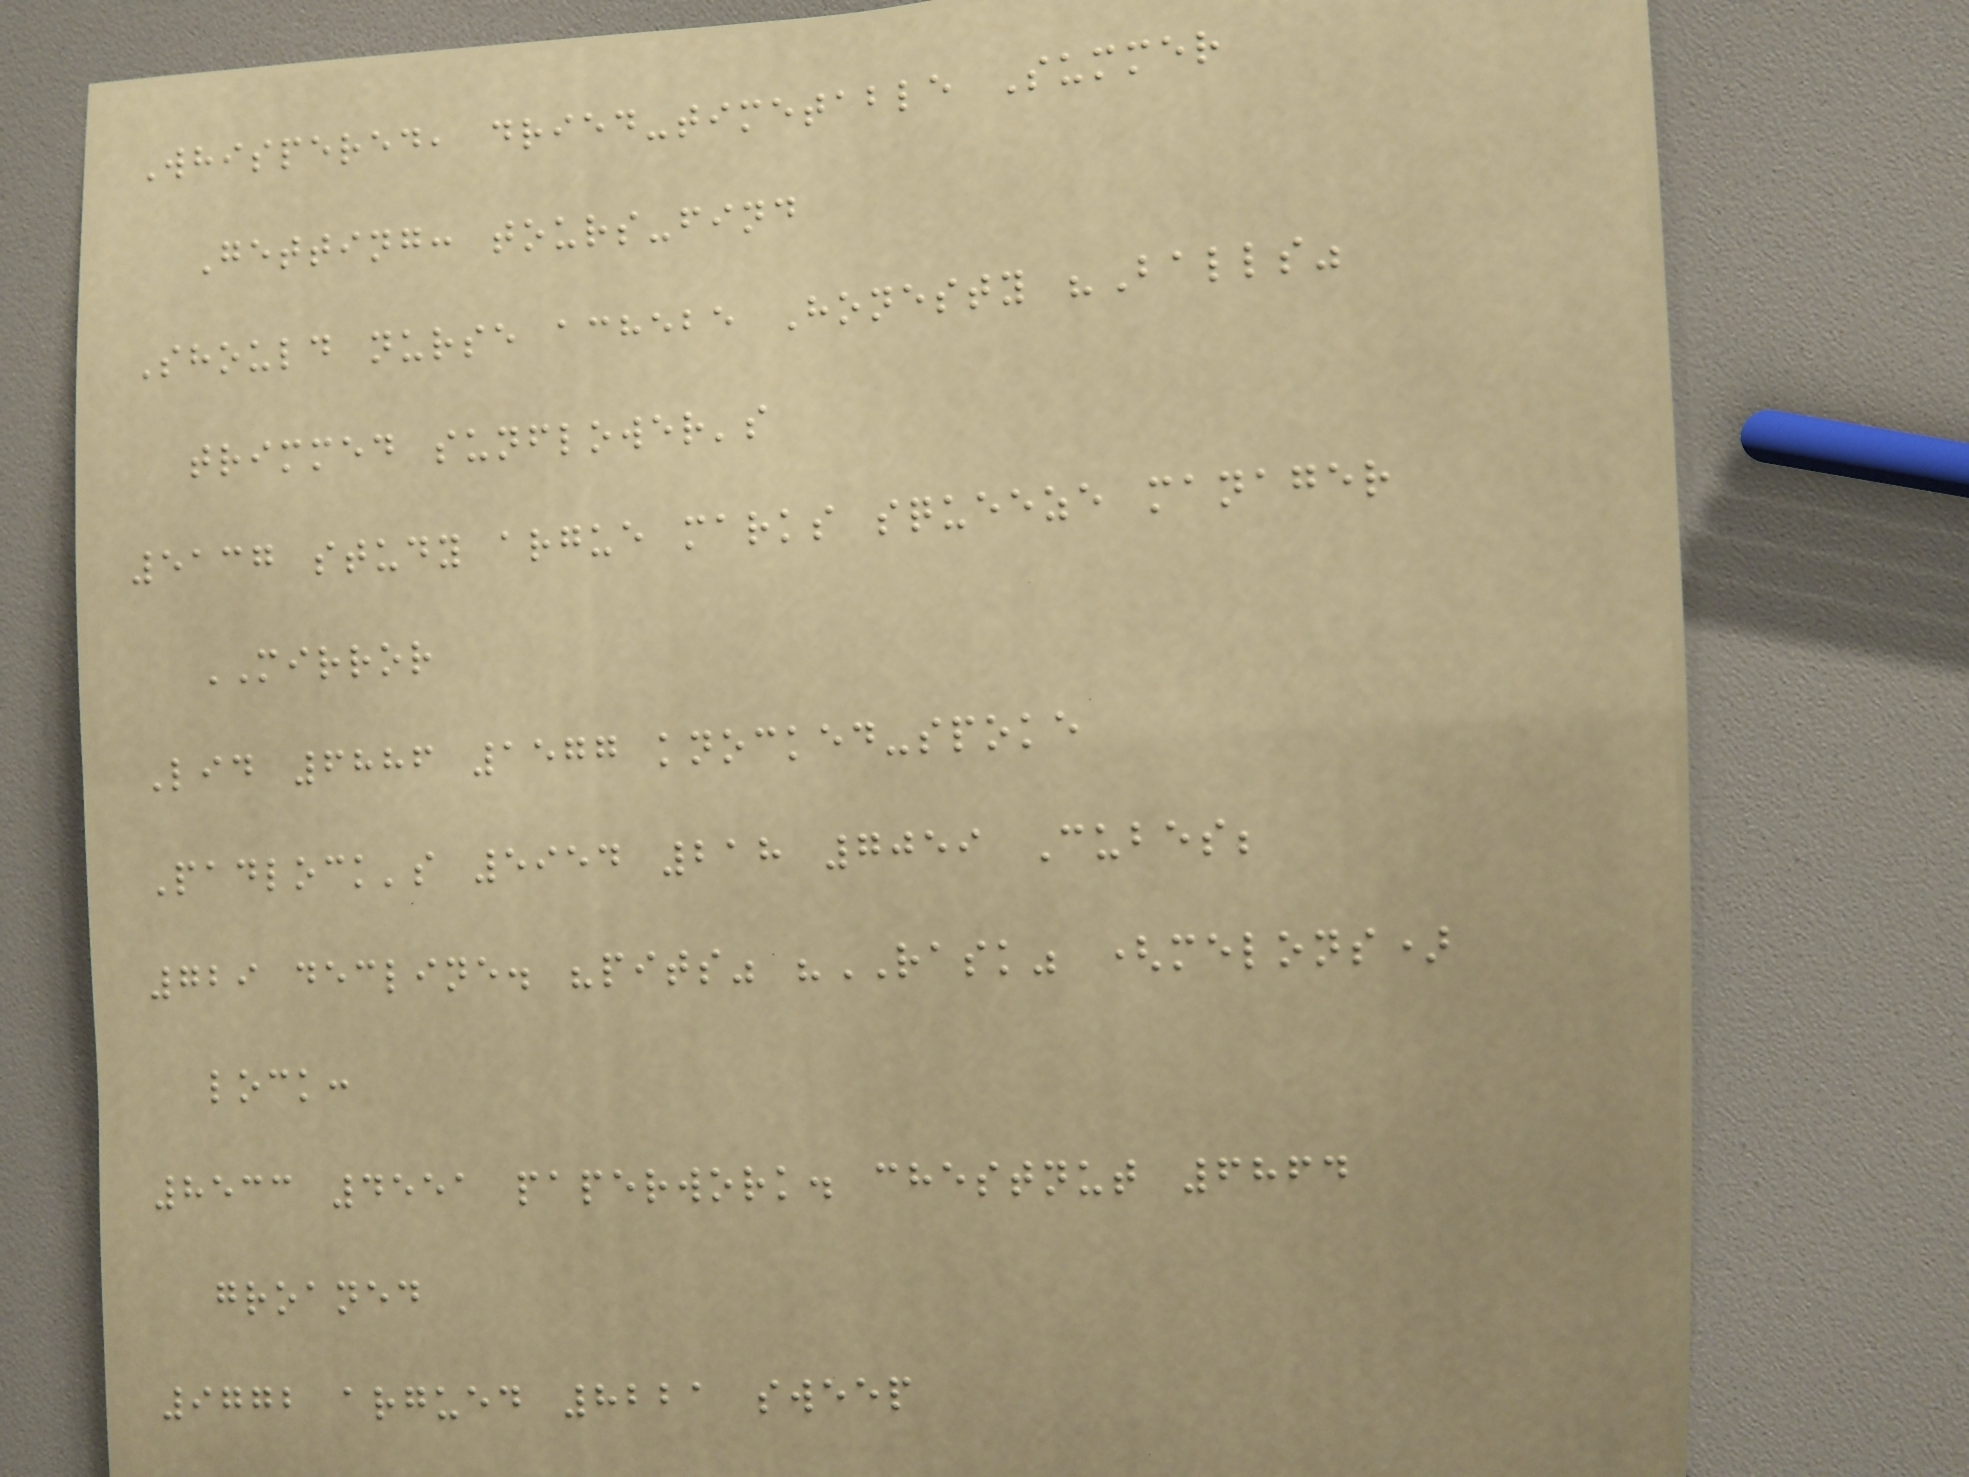Whispered, dried-timetable Summer
Getting: tours-find
Should nurse achebe Honesty "Balls"
trimmed sunflower's
5137 study argue marks squeeze manager
MIRROR
Lid 6886 1577 knocked-spoke
Padlock's 5954 218 7059 Cubes;
729 decline. "pits" "RASK" (melons)
lock:
8533 4551 paperwork. chestnut 6864
groaned
9772 argued 8221 sweep
